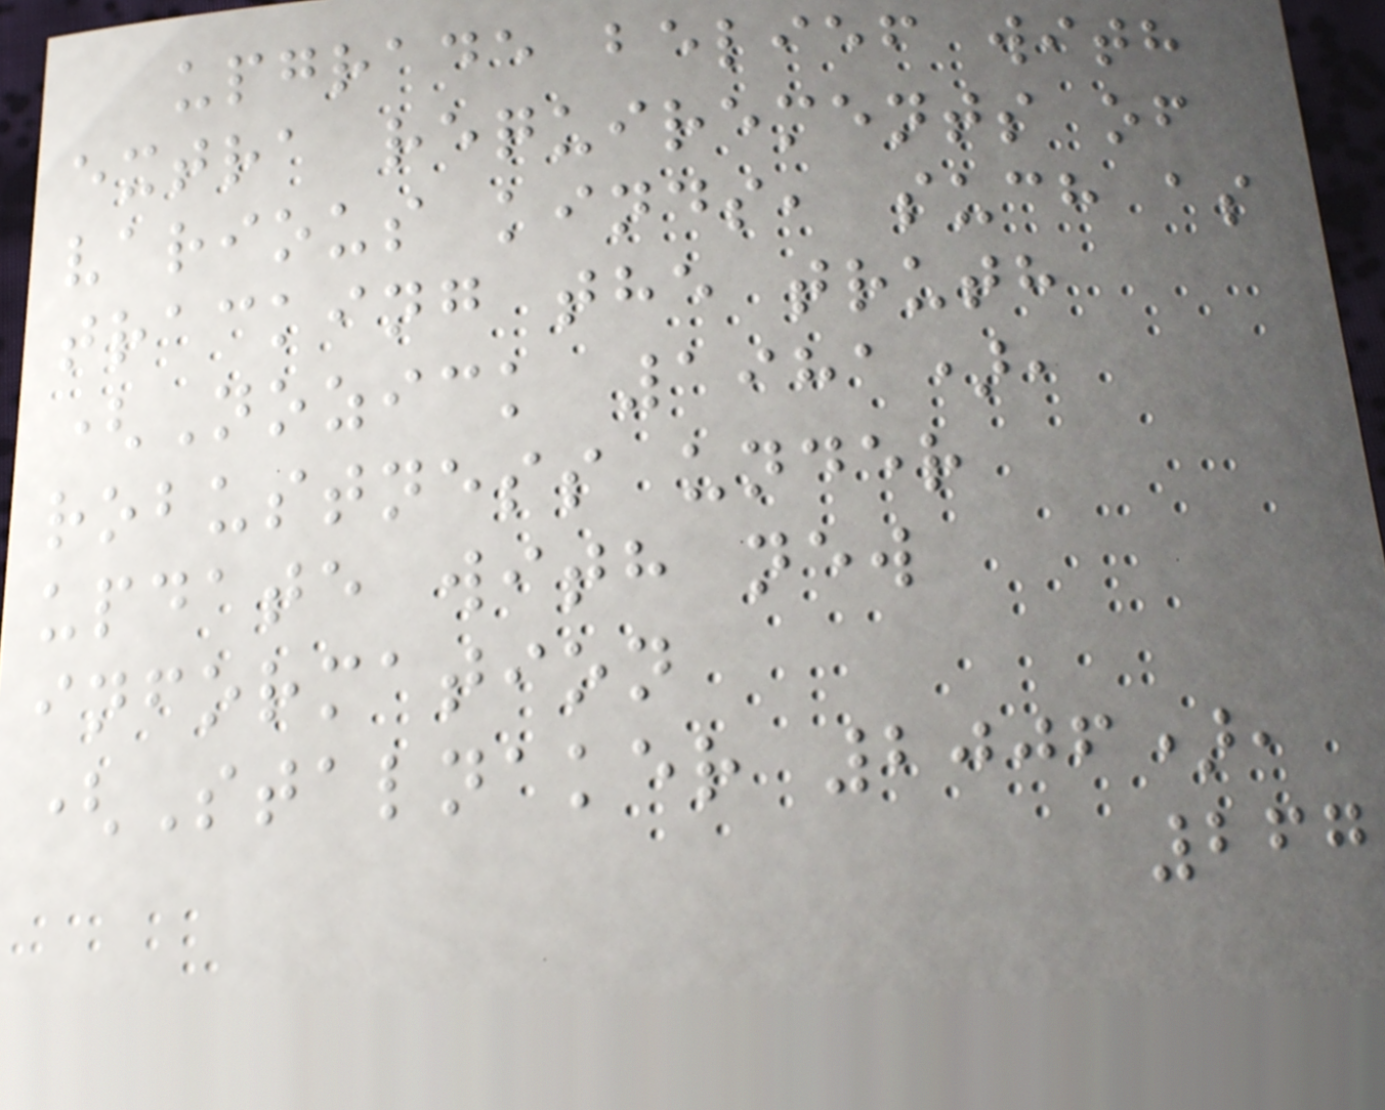upgrade belief with
extra requirements of
various kinds, such as
tracking the truth
(Nozick 1981),
robustness under
update with new
information
(Stalnaker 2006),
267
